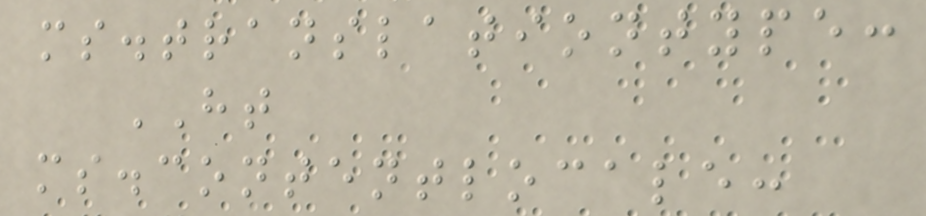ms.translationtype:
HT
ms.contentlocale:
